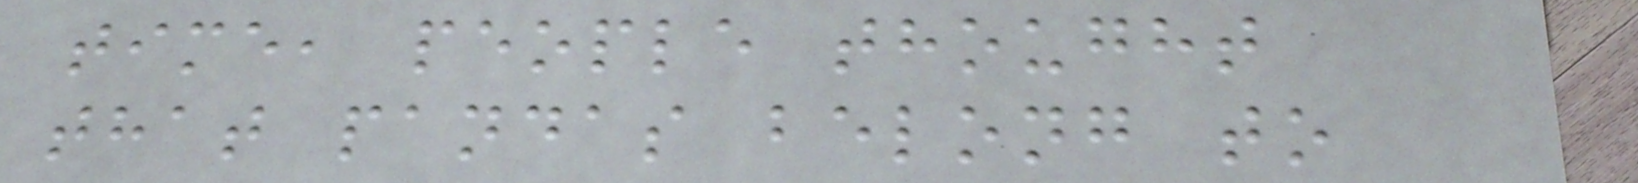time, people thought
that pandas belong to
